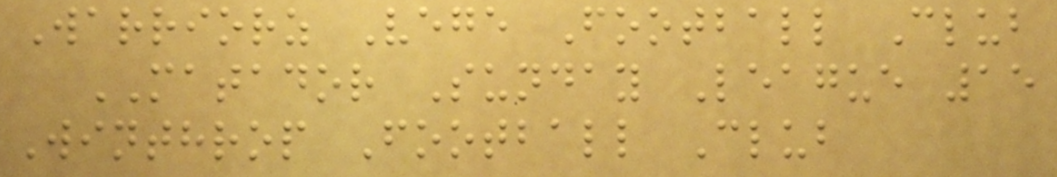Warriorz Vege Football Club
MATADOR Sunday League 15
Winthrop Football Club
